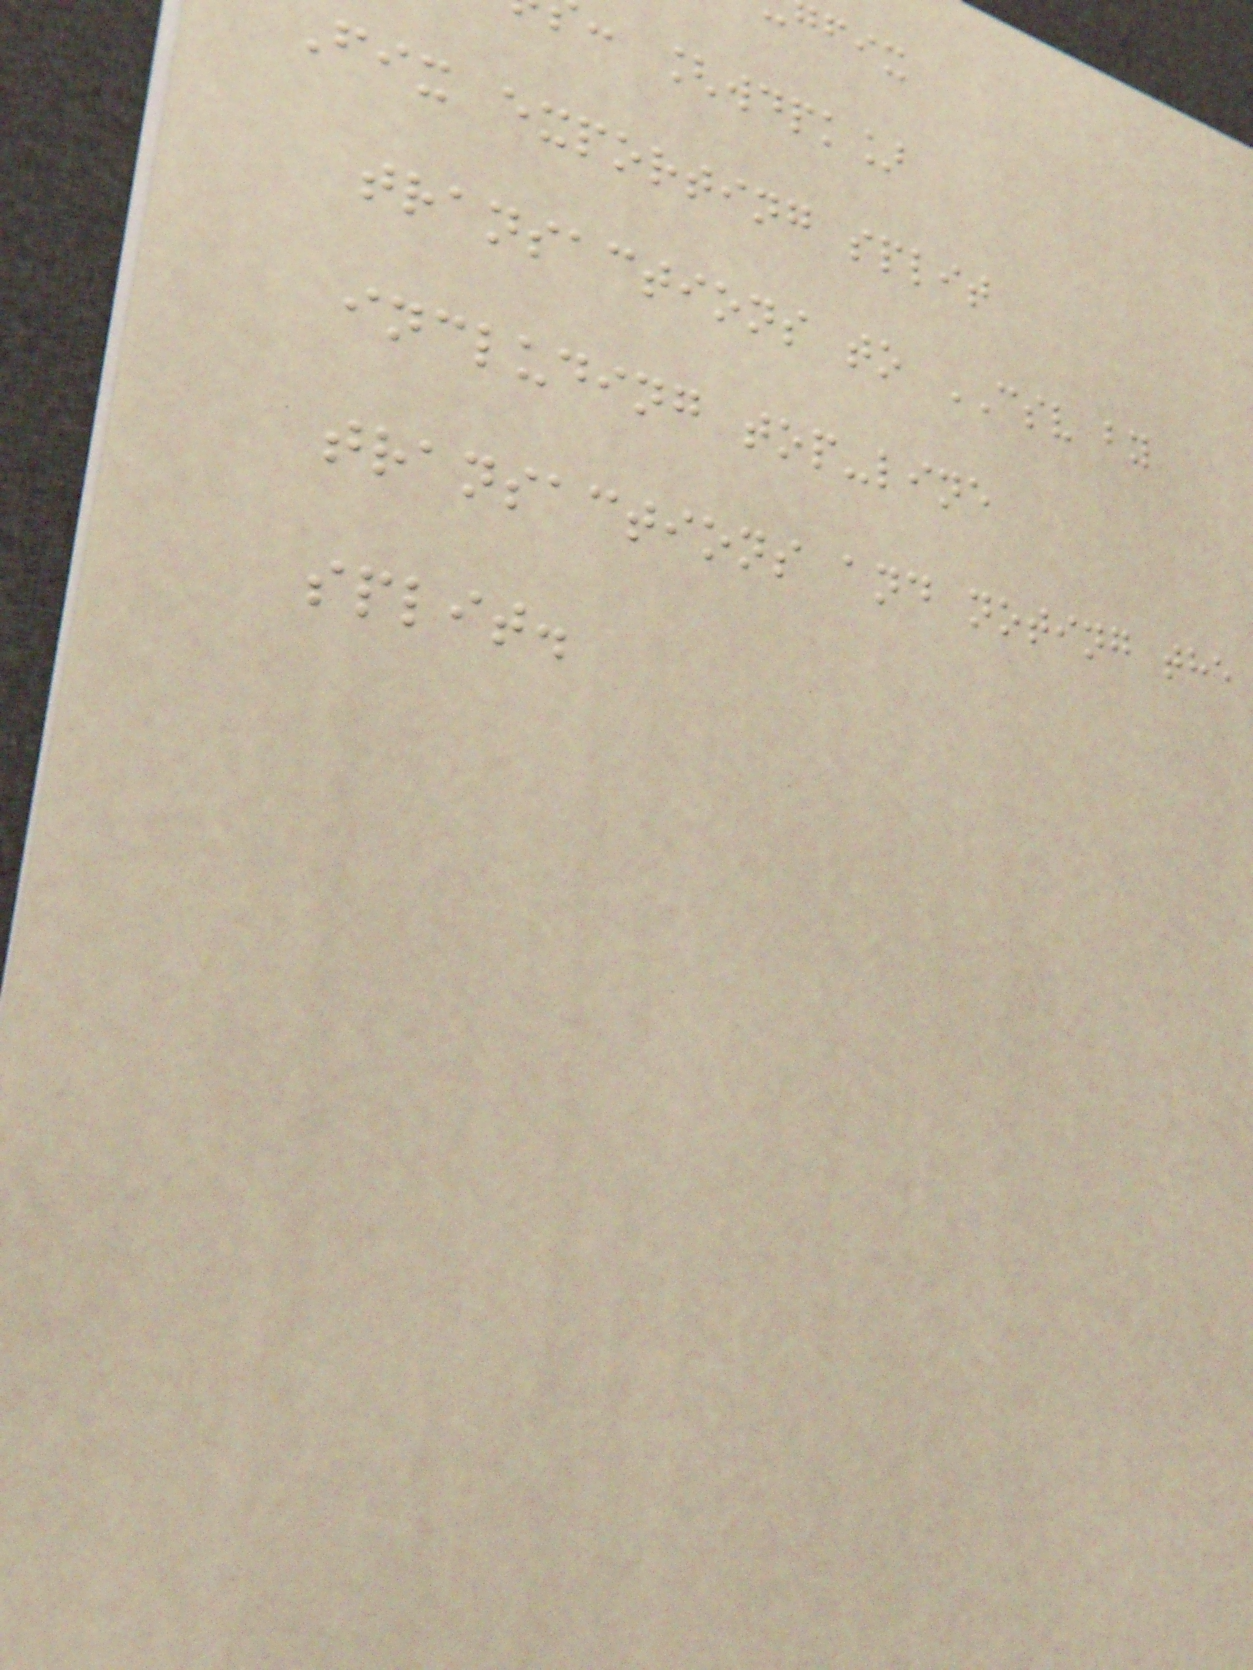: [wdpk]
Fix exporting split
transactions to CSV by
including top-line
transactions and noting the
split.
